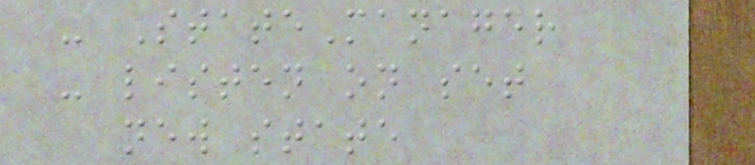- StateManager
- listen on set
new state
